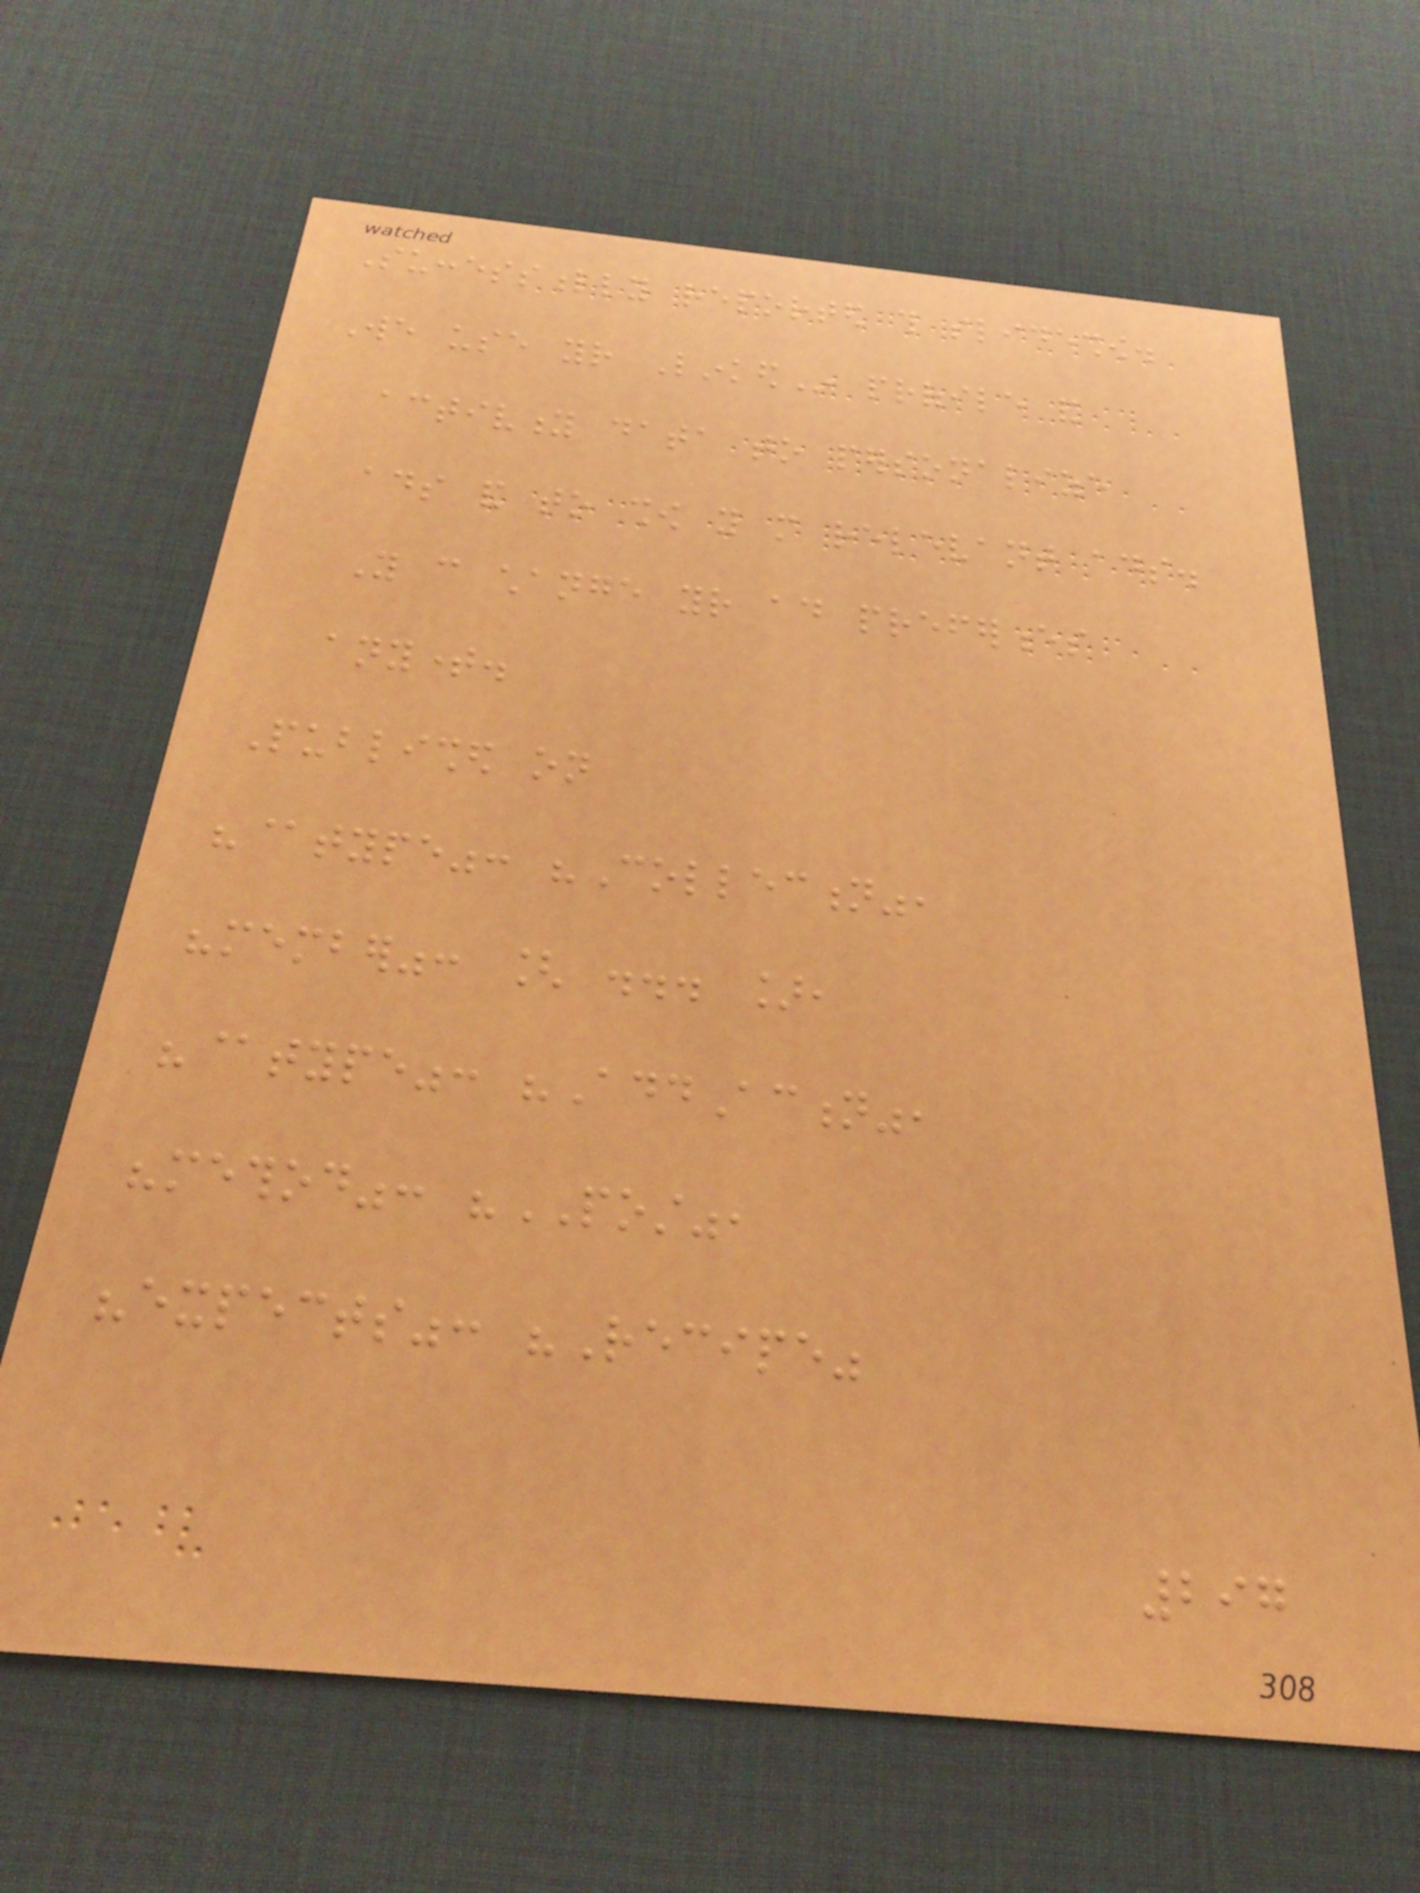Successfully reported this slideshow.
We use your LinkedIn profile and
activity data to personalize
ads and to show you more relevant ads.
You can change your ad preferences
anytime.
Published on
"@type": "Collection",
"member": [ ... ],
"@type": "AddAction",
"method": "POST",
"expects": "Recipe"
297
